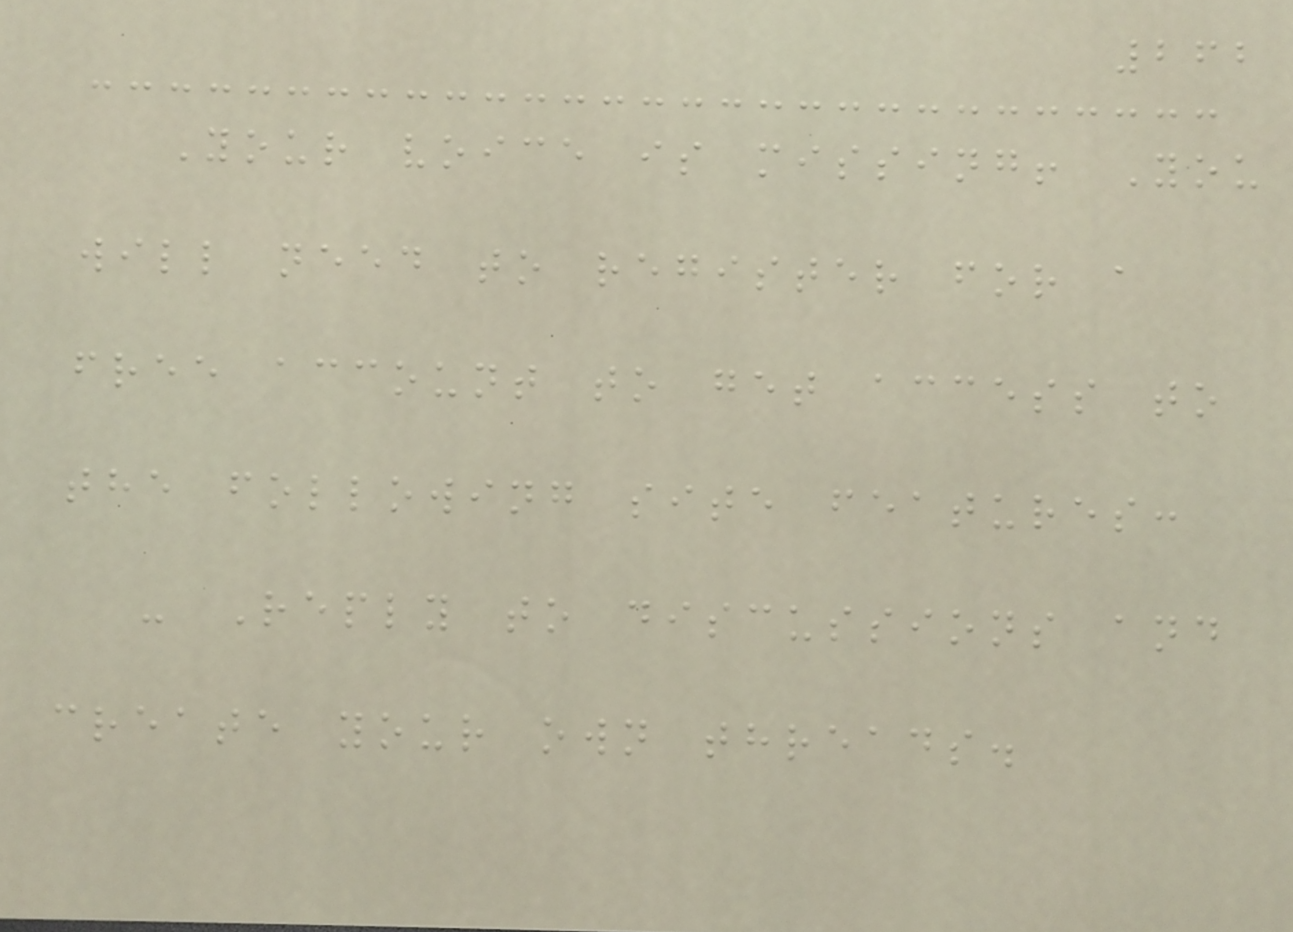262
Your voice is missing! You
will need to register for a
free account to get access to
the following site features:
- Reply to discussions and
create your own threads.
